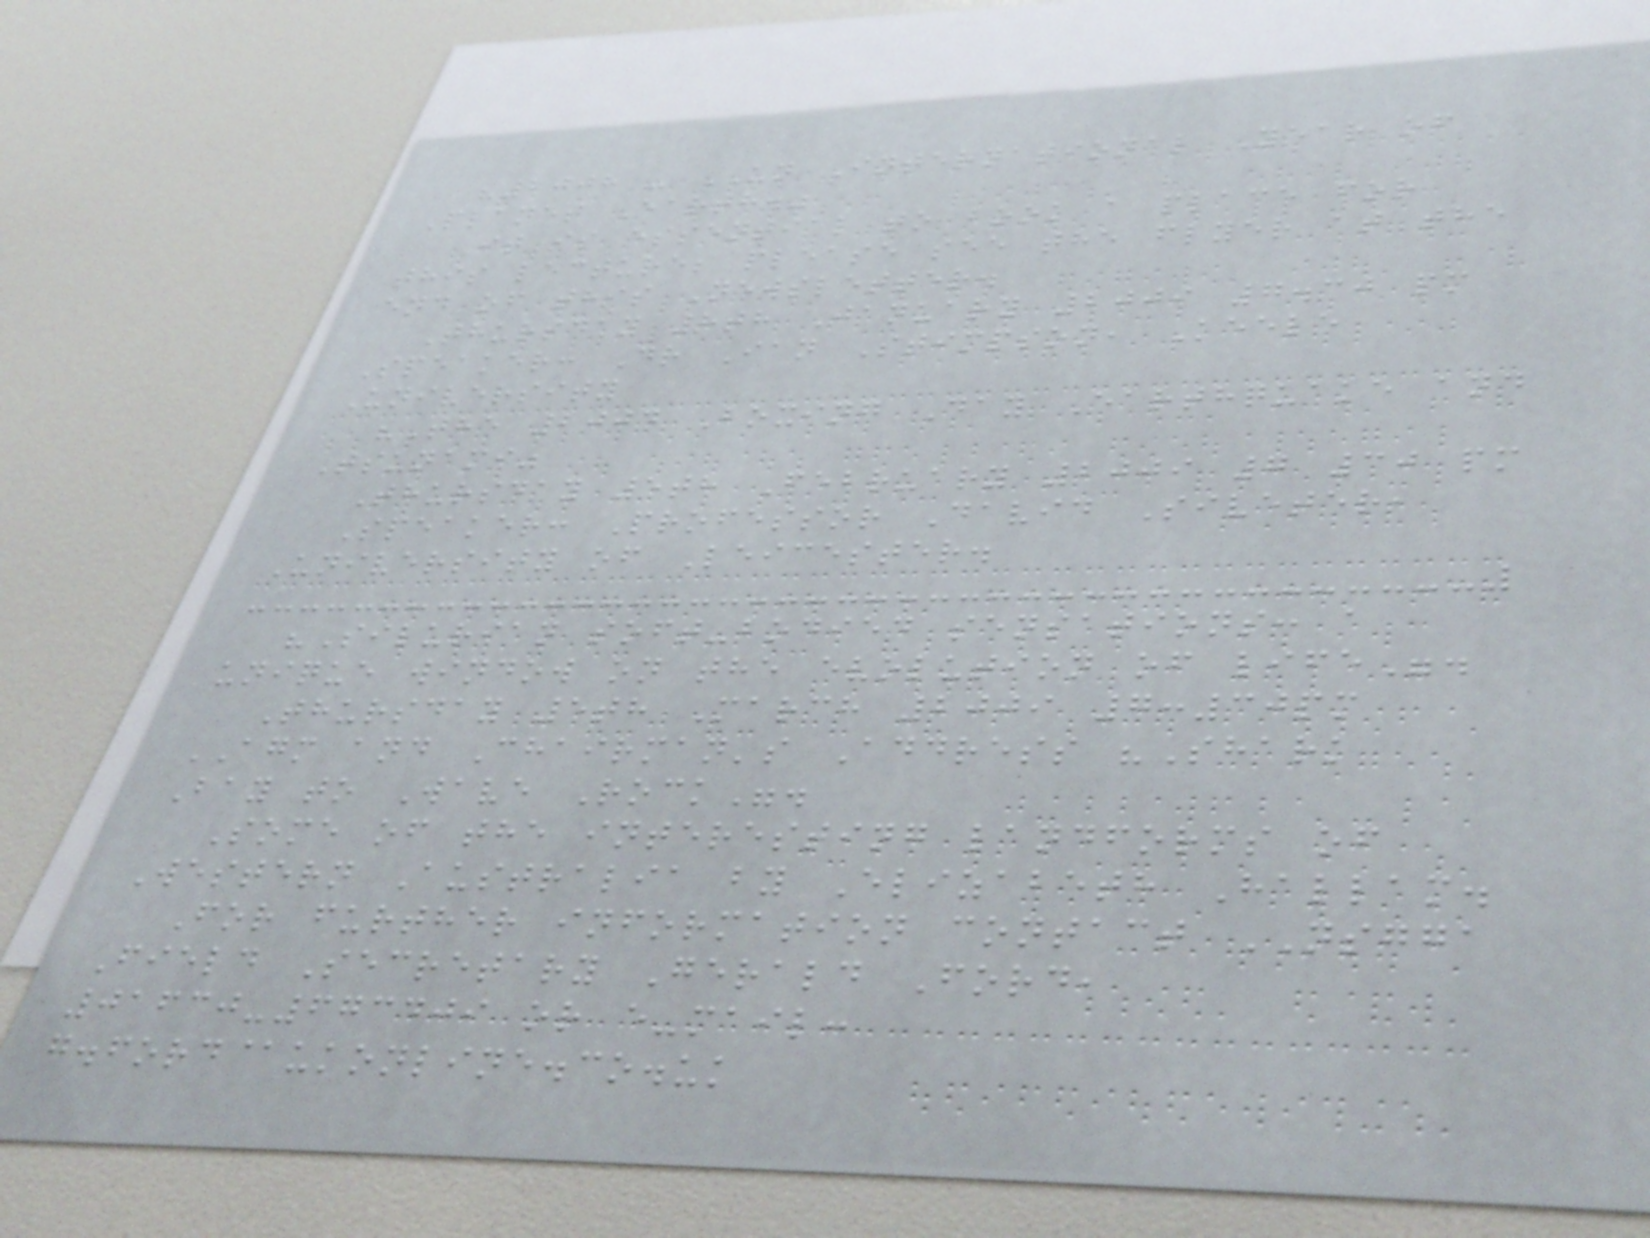"2008 - UN International Year of
Planet Earth."
It is essential to book a place for
this lecture; please see the flyer at the
end of this Newsletter.
Thursday 8th January 2009 7.30 pm
Speaker: Dr Ian Stimpson, Keele
University
"The 2004 Boxing Day Earthquake and
Tsunami"
Thursday 5th February 2009 7 30 pm
Speaker: Professor David Siveter,
University of Leicester.
"Silurian soft-bodied sensations: a
unique window on the evolution of life".
Thursday 5th March 2009 7:30pm
AGM and Chairman's Address "Shark
Bay to Wave Rock".
Some of the interesting landforms of
Western Australia by Elizabeth Hallam.
For further information contact NSGGA
Field Secretary Gerald Ford,
01630-673409 or e-mail:
g.ford@ukonline.co.uk
